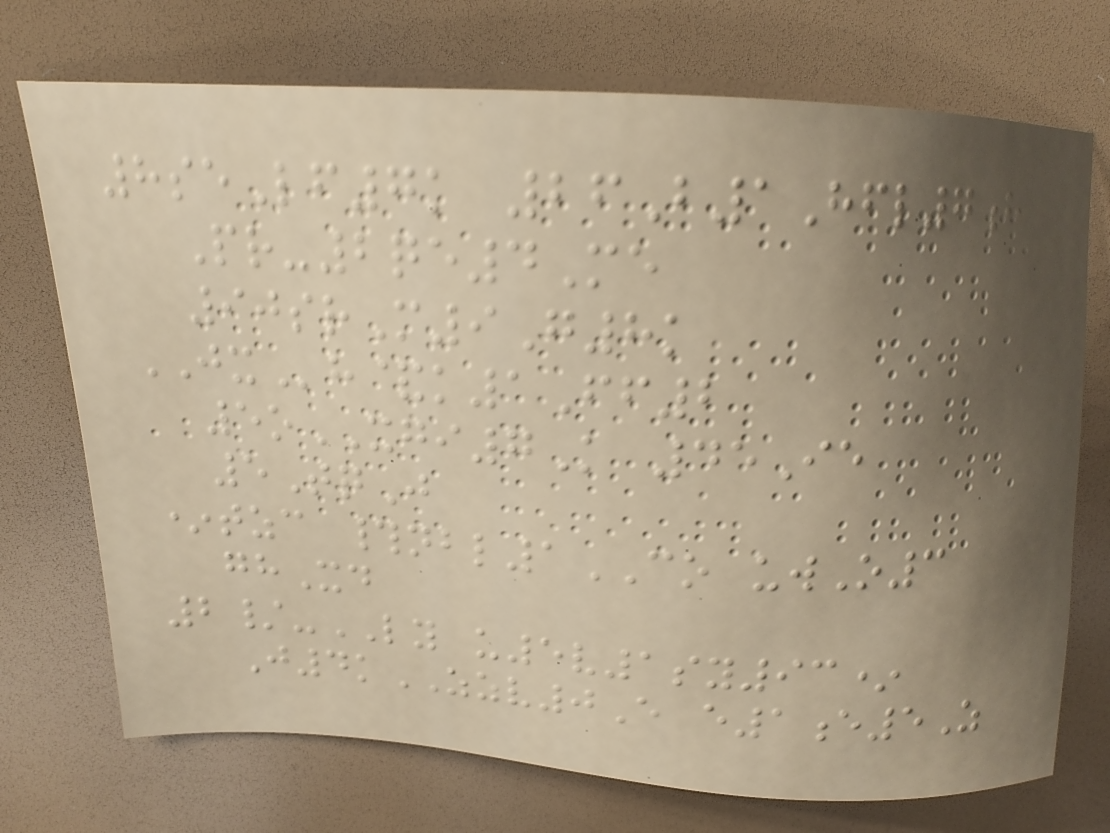8seLf7k 26B1Hfl7h
Pr-2qe4Me
90srM9G8k
JXh&k1Ff2
5oXGI7K 45Ie
5TqJ
*tzc #nbl1CO uwO3
ghXd
2/-LY u5v1sy93*
J4kZZV0E e1e5Z
